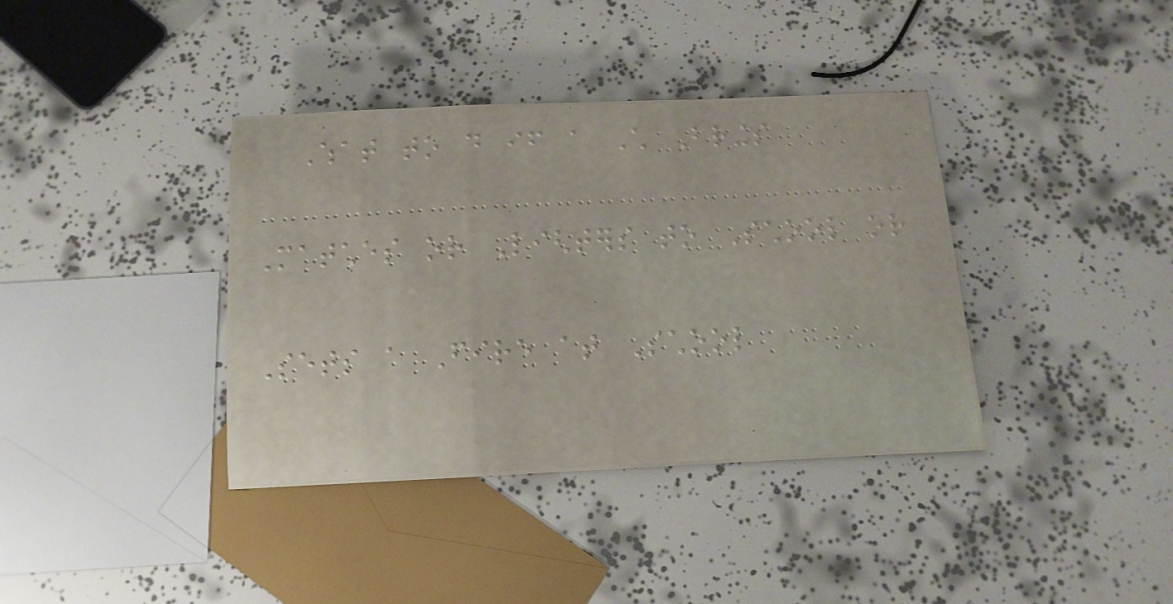What to do if a Child Brings
Matches or Lighters to School or
Sets a Fire at School
